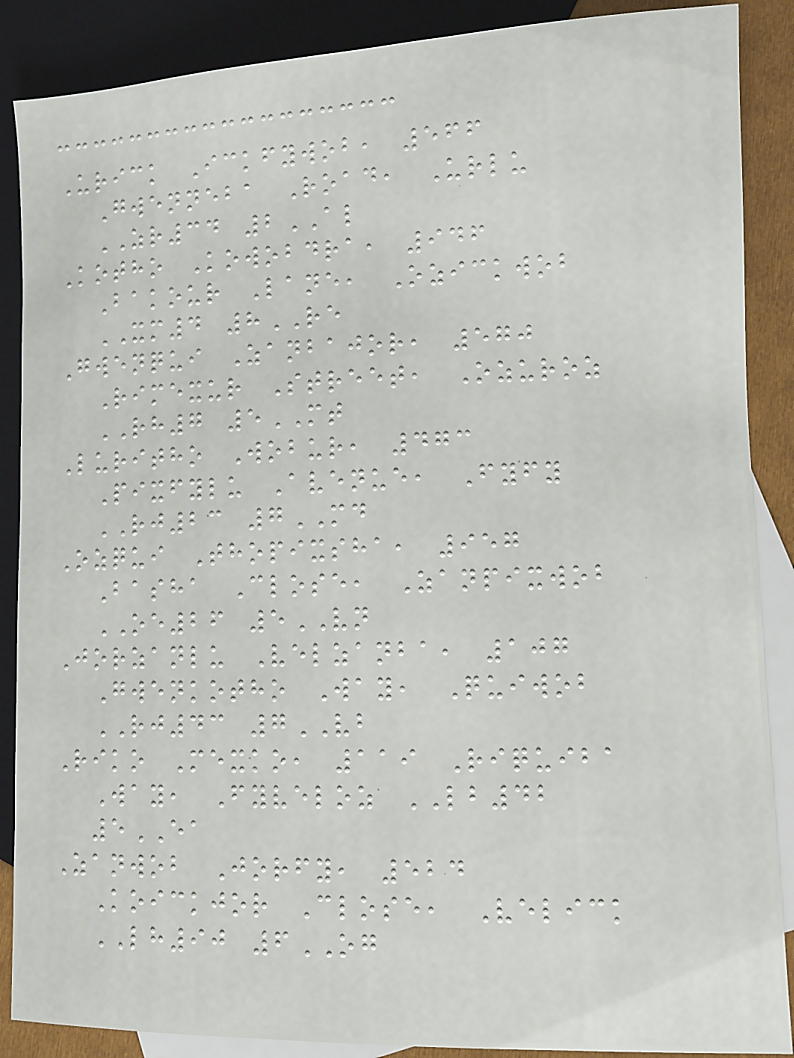Urick Ickfywob, 566
Gwenneba Road, Urlu
ZR34 2AL
Kotho Kowobdra, 946
Bakour Lane, Ozickwob
XM4 8RE
Gwenqui Zanbajor, 570
Rimexur Street, Ozuroz
RH7 5MT
Luritho Wobur, 473
Pixfylu Avenue, Fyfy
RJ23 7MD
Ozqui Thopixsha, 957
Basha Close, Zanpixwob
OE26 5VN
Jorzanlu Velzanba, 107
Gwenkotho Way, Quiwob
RJ43 7VB
Riko Mexko, 119 Riquiba
Way, Fyveloz LB42
5EA
Zanwob Jorfy, 524
Koickjor Close, Velick
LH90 6OG
